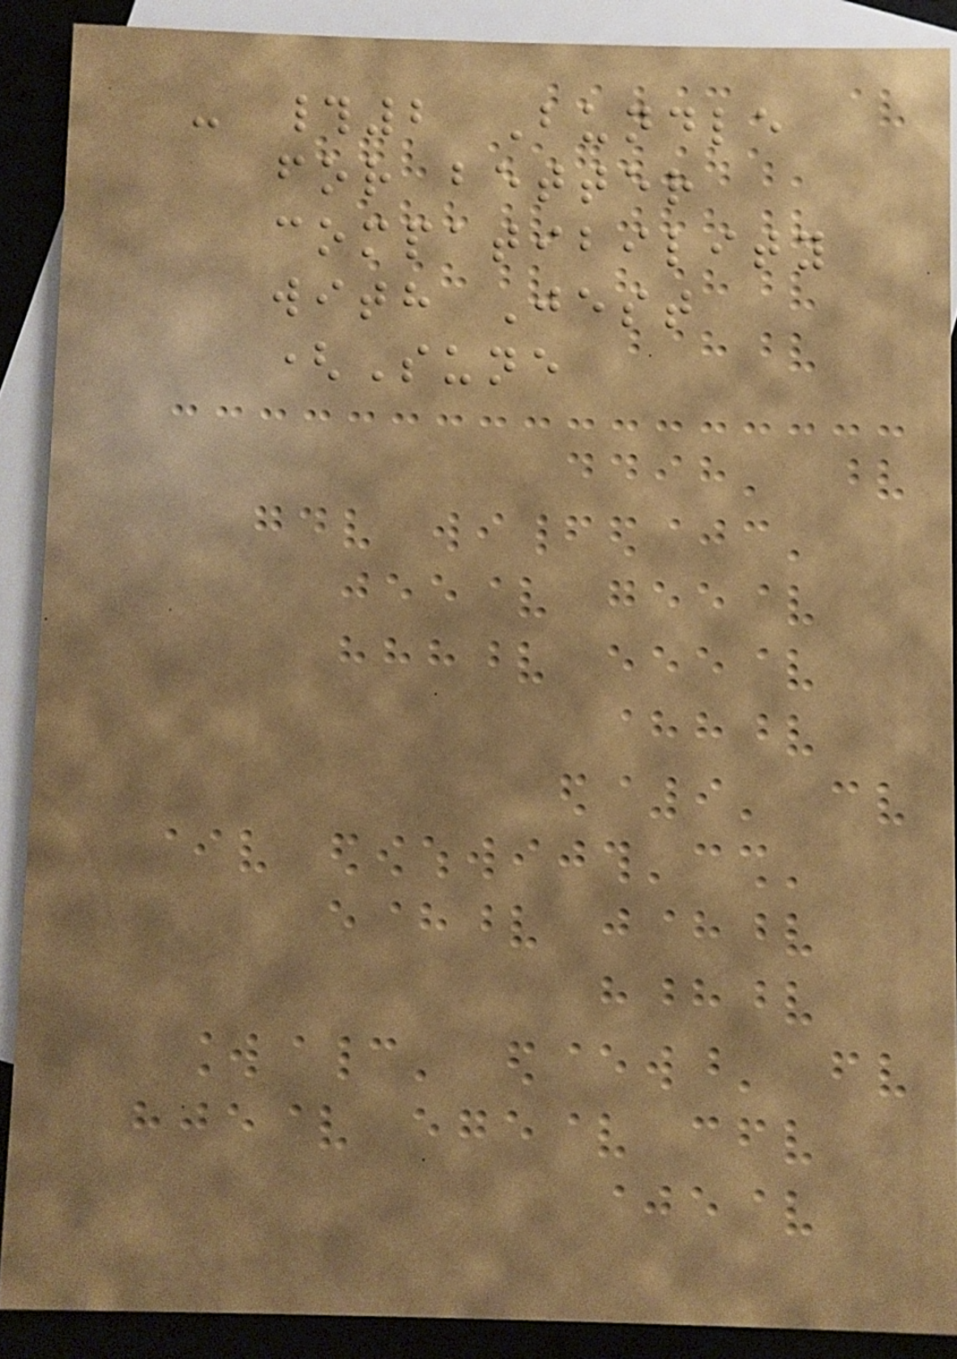- #2 Bundle
for better
compatibility
with Jest
(Sune
